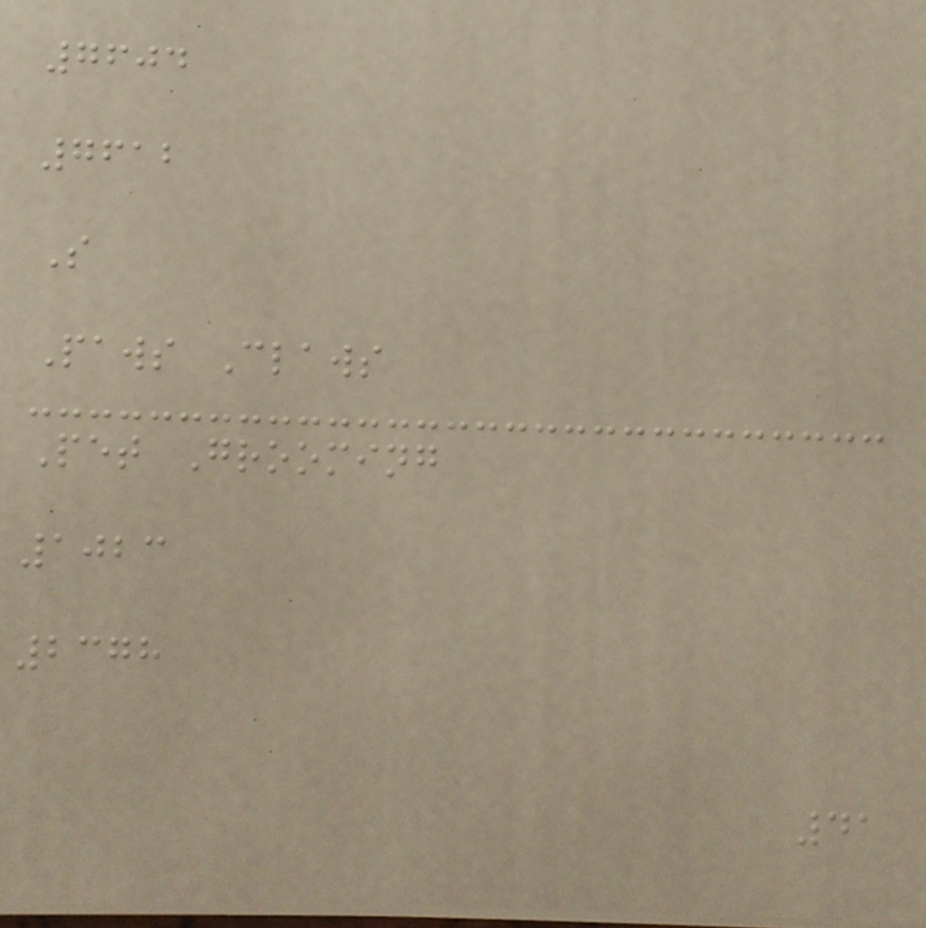7604
7612
S
Paws Claws
Pet Grooming
1023
2378
41
